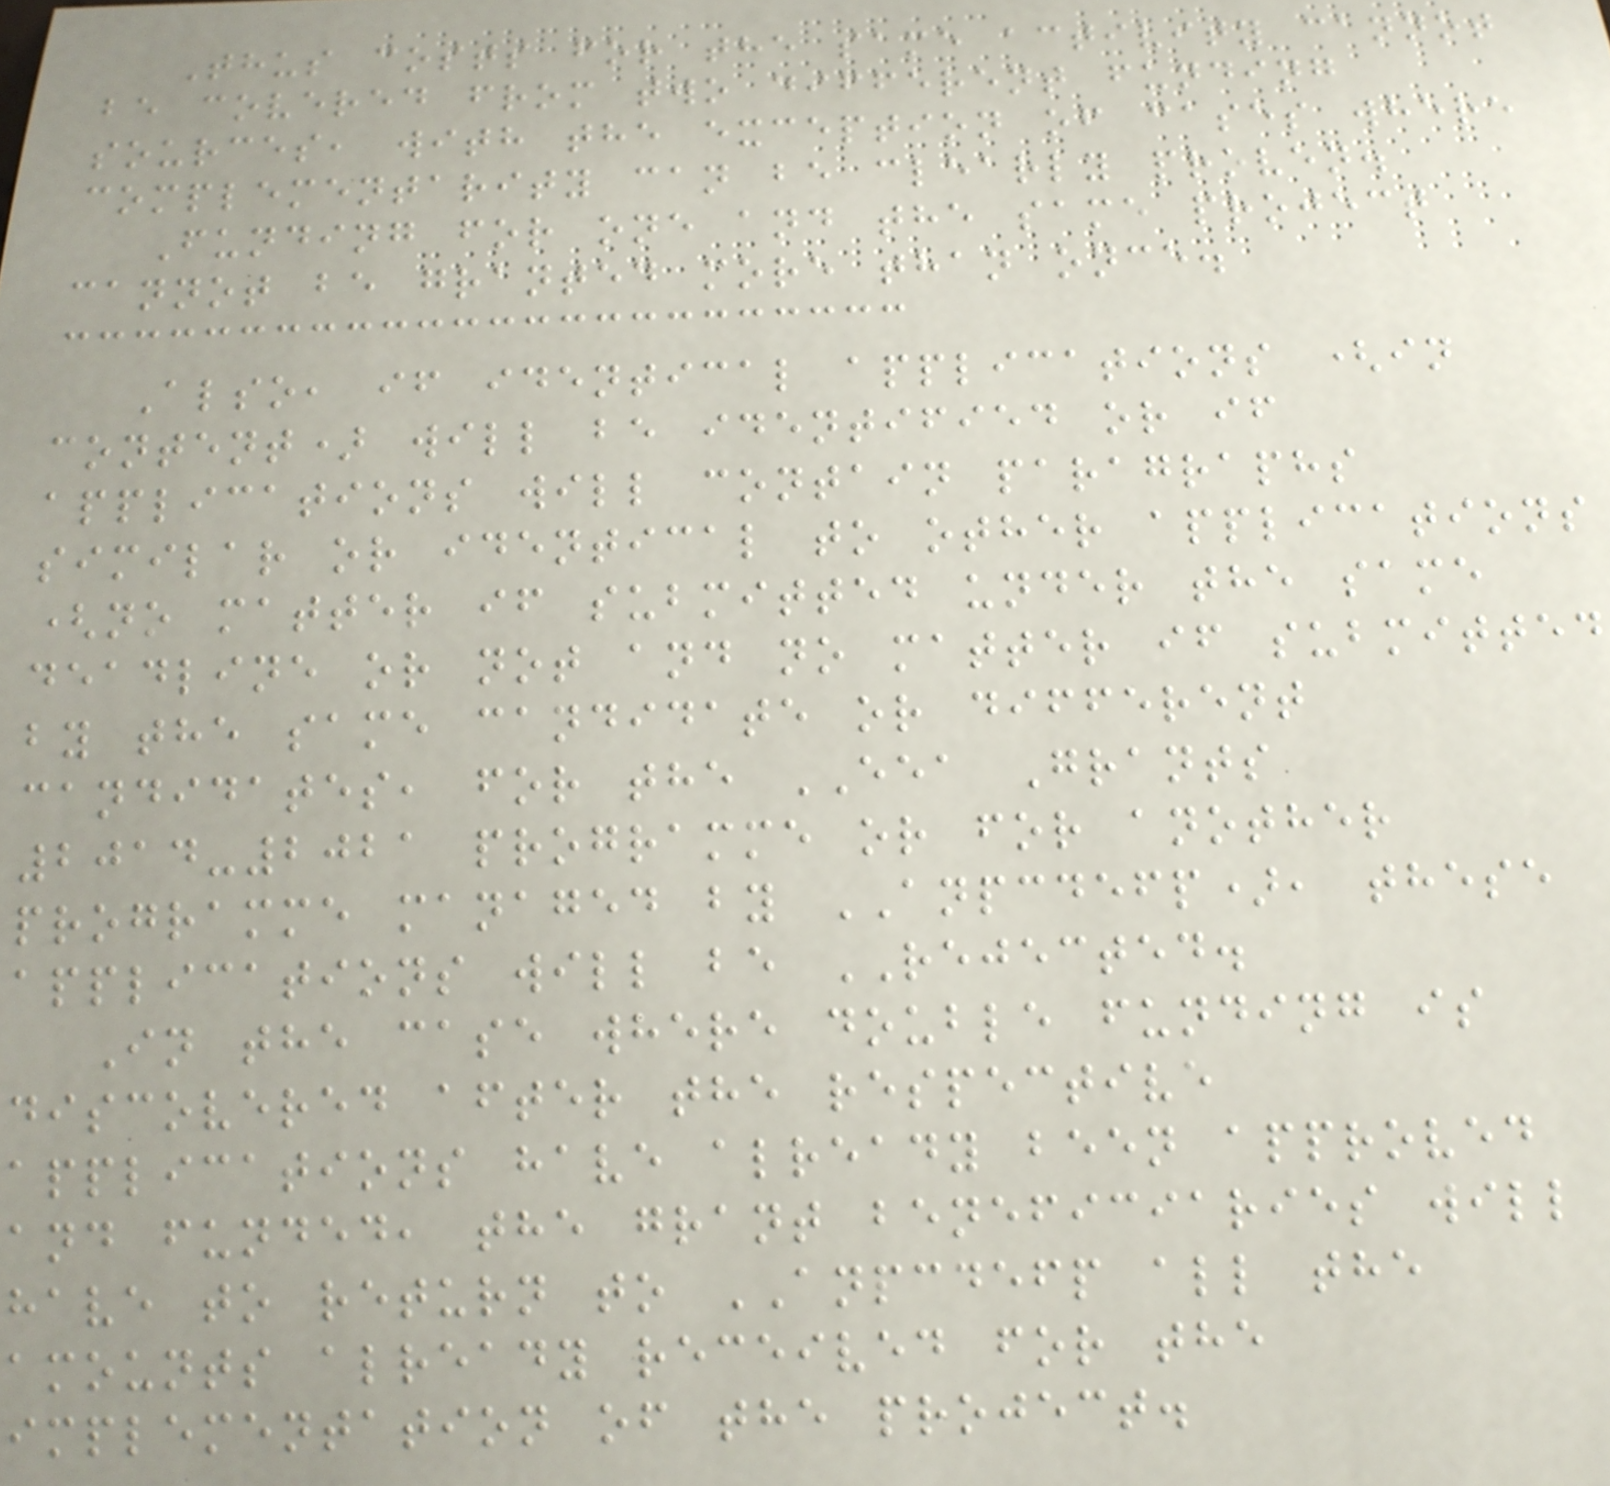Thus costs for the same activity cannot
be covered from two different funding
sources, with the exception of cases where
complementarity can be clearly proven.
Funding for one and the same project
cannot be granted more than once.
Also, if identical applications (in
content) will be identified or if
applications will contain paragraphs
similar or identical to other applications
(no matter if submitted under the same
deadline or not and no matter if submitted
by the same candidate or different
candidates, for the EEA Grants
2014-2021 programme or for another
programme managed by ANPCDEFP), these
applications will be REJECTED.
In the case where double funding is
discovered after the respective
applications have already been approved
and funded, the grant beneficiaries will
have to return to ANPCDEFP all the
amounts already received for the
implementation of the project.
